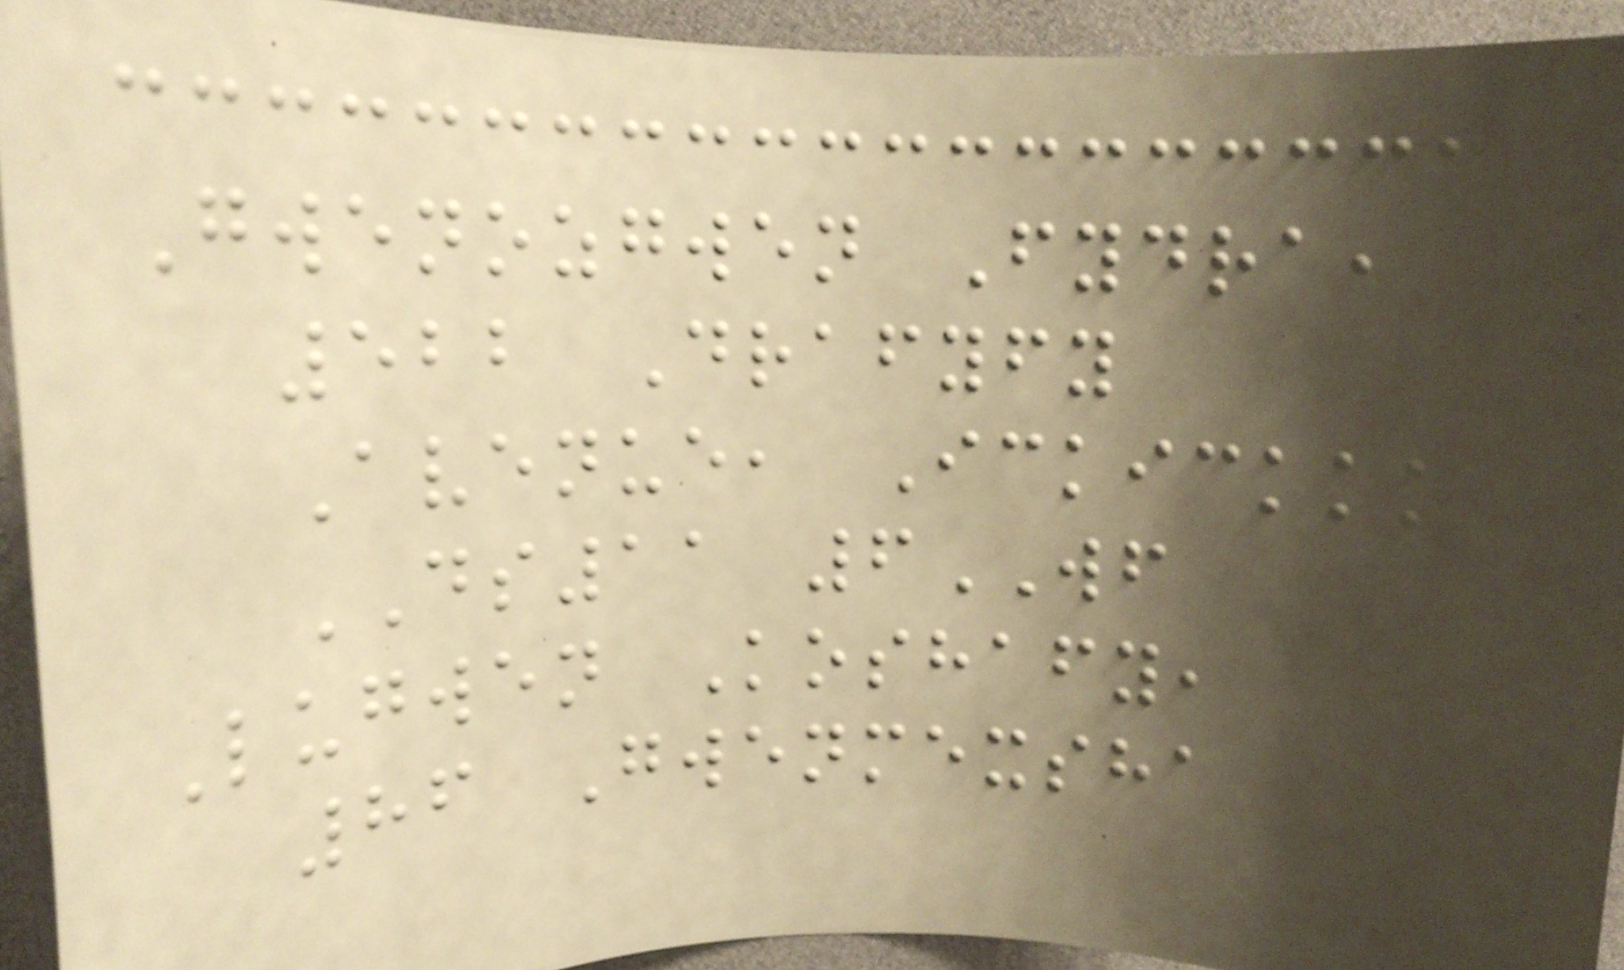Gwenozgwen Fydra,
522 Drafyfy
Avenue, Ickickko
DS11 6WF
Lugwen Koshafy,
86 Gwenmexsha
